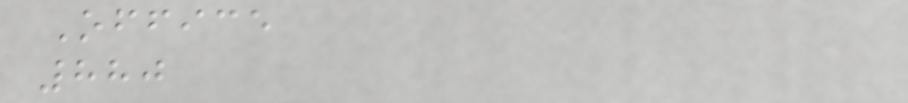Office
880
